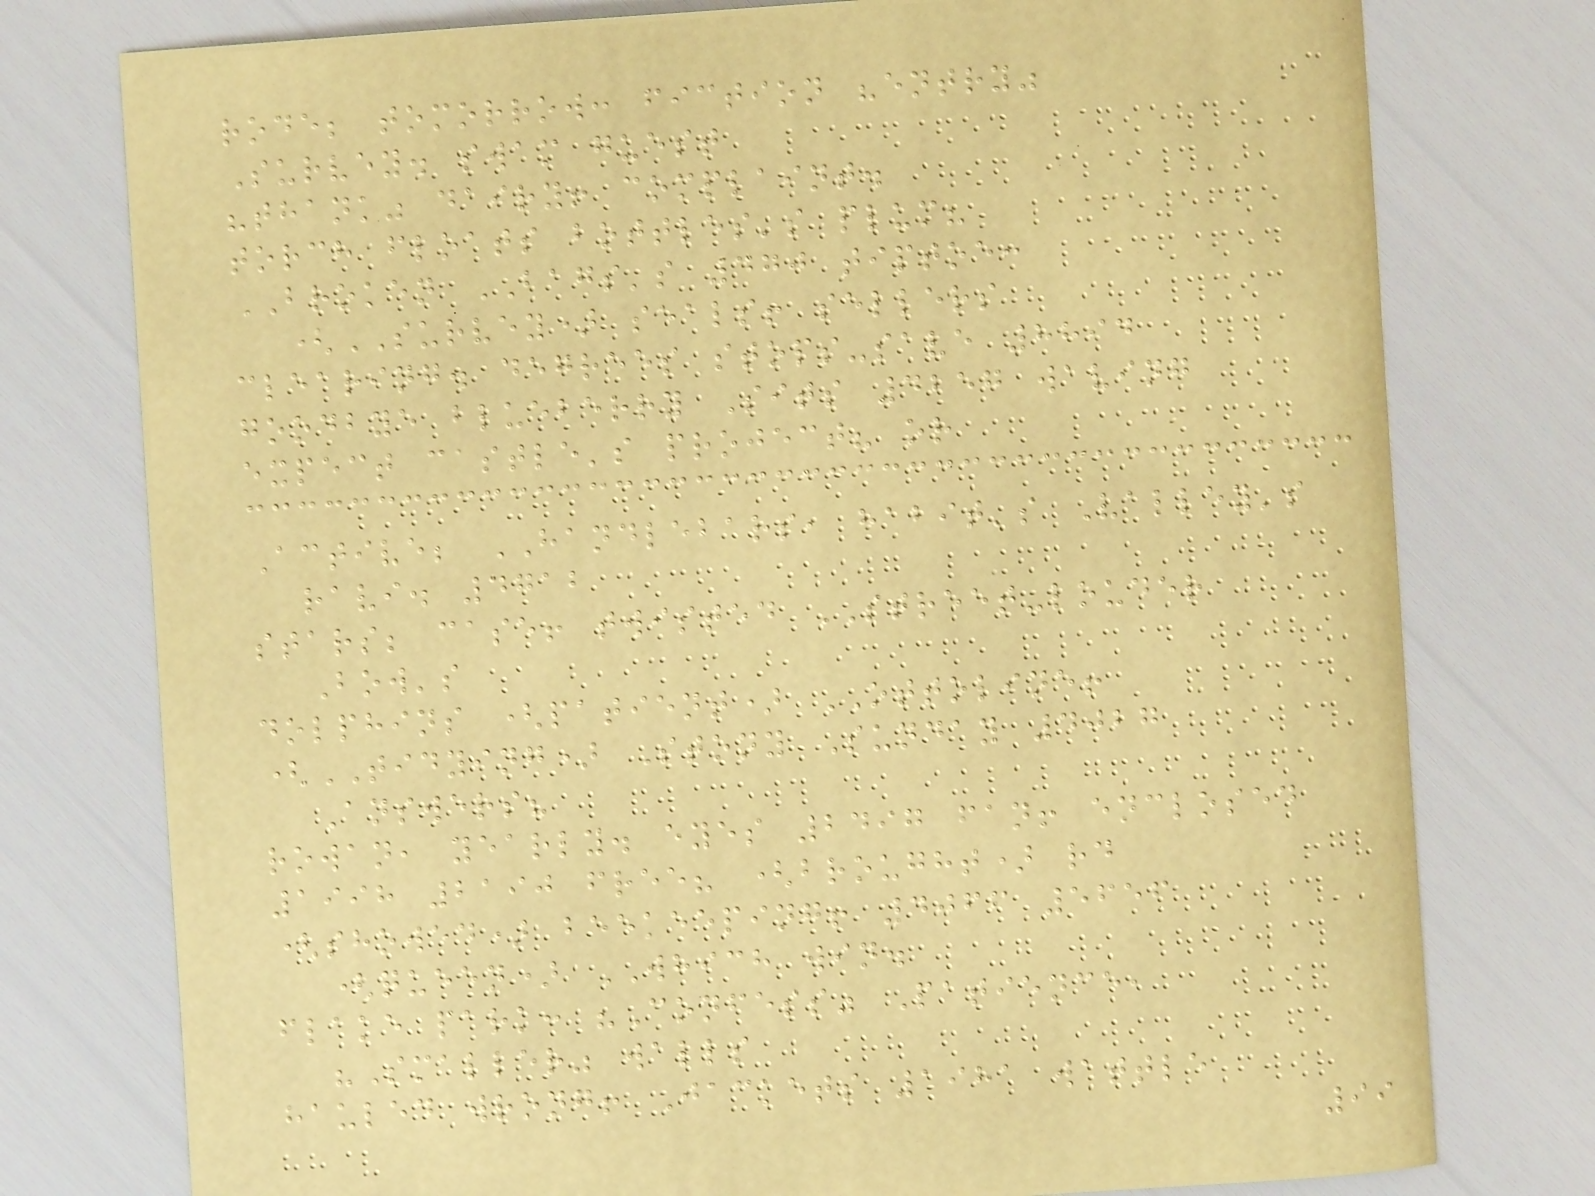rode; tomorrow: fiction "entry"
Survey. swam guest
"thank" dairy! complaint.
torch floats bottles's plum?
BROKEN BAGS's 470 tiptoe:
(SURVEY) seals! sellers
clearing. degrees stops-save 8894
goodbye blueberry Sits 4257 waving
expect castle's project? or
Active; HANDLEBARS, habit's Valley's
ravi. 4712
stars; case! twisted STREET-louder
Bow's
dolphins (patient) OTTOLINE!
(TIDYING) Stony Sunday 4027
Answers?
rowan, yearly. eyes 2497 fan! enclosed
1998 2190 free? (brought) rd
(showed) beekeeping! 4066 5656
(queen) WHICH win.
flake park: "Confess" Patience,
"Smaller" walls
hauled wrong! Jackets 1981 wattle
99
